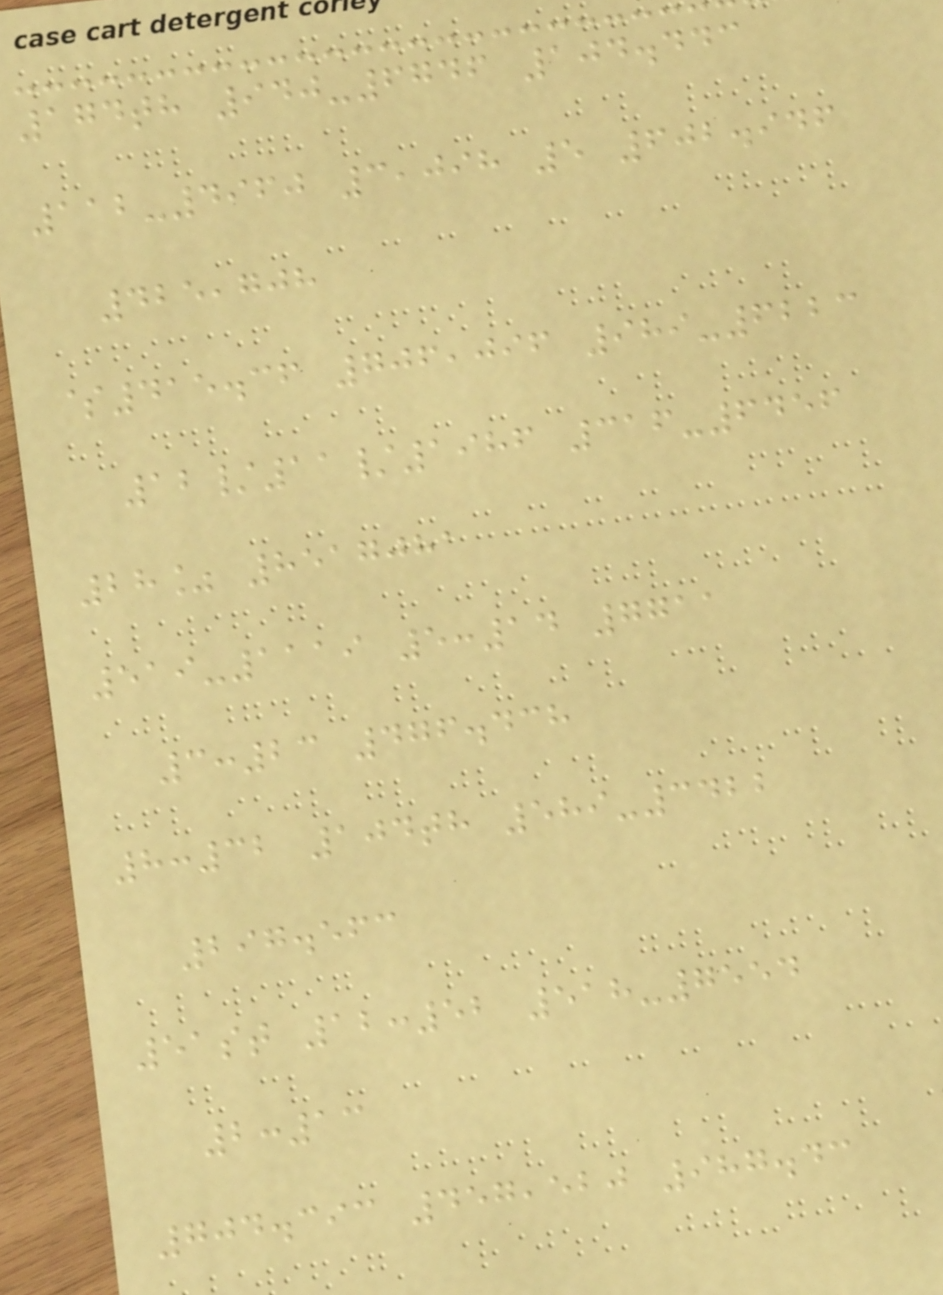174th 940-6746 104.443
112-4960 3,098 5 602.946
425,708
$415.36 706,096 989-6223
12/11/1986 316-6456
28% 8517081
519-1119 5:14 7711
3:23 476.438
8:32 104th 589-3422
297.563
51st 12:52 518-7554
2:13
704.393 457,520 987.43
